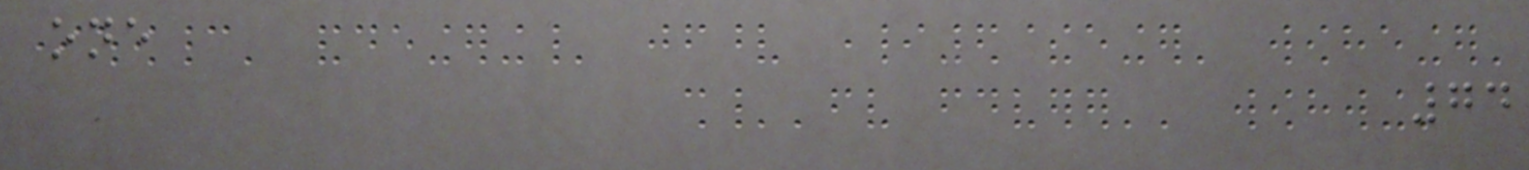one
74
